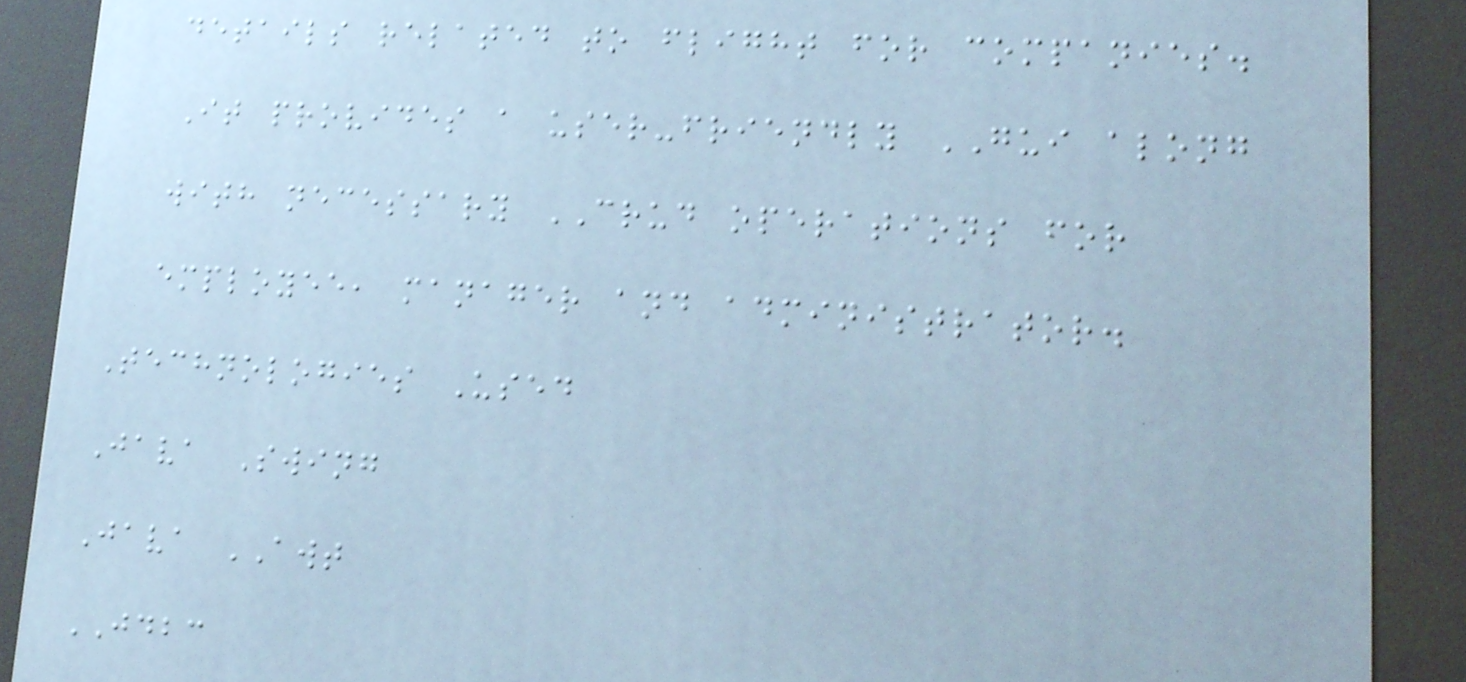details related to flight for companies.
It provides a user-friendly GUI along
with necessary CRUD operations for
employee, manager and administrator.
Technologies Used
Java Swing
Java AWT
JDBC
